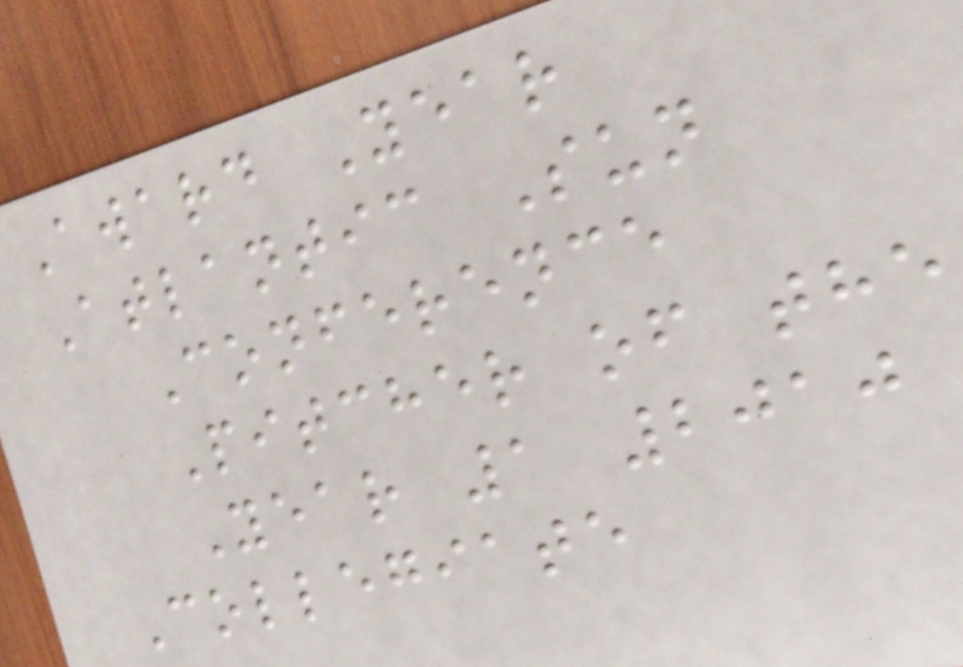Award Year
Atlantic Sun
Conference
Pitcher of the
Year 1 2010
Collegiate
